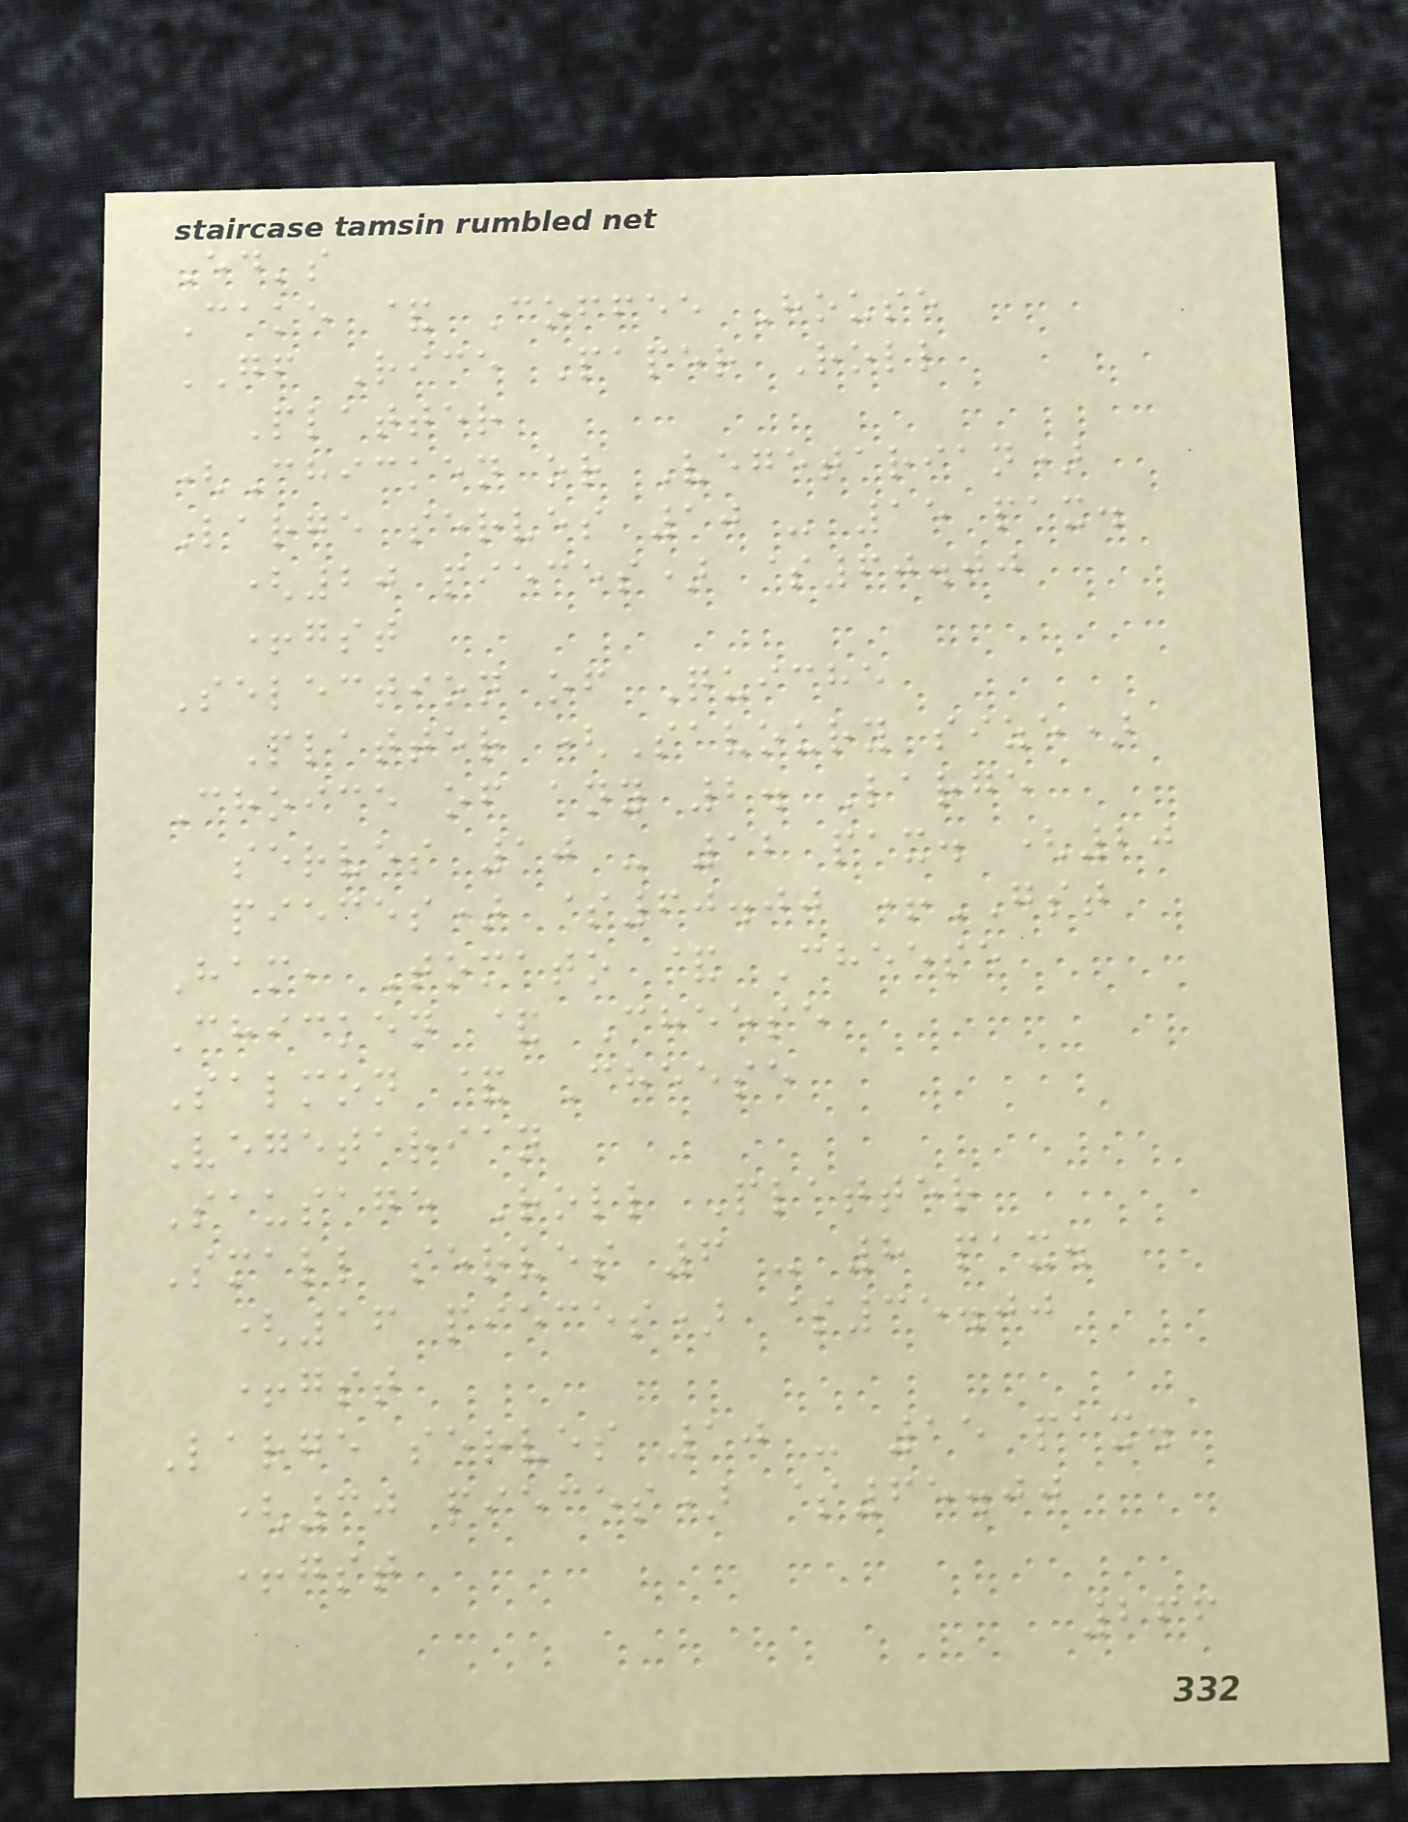Ed's
Cake & Coffee House
GF Rice Paper Roll
Platter
(Chicken or Vegetarian)
Large serves 10 - 15 pax.
(20 pieces) $60.00
+gst
Selection of Quiche
Platter (Savoury size)
Choice of any 2. Large
serves 10 - 12 pax. (20
pieces) $60.00 +GST
Ham, Tomato & Cheese
Chicken & Cheese
Salmon & Cheese
Vegetarian
Sausage Roll Platter
Small serves 6 - 8 pax.
(16 pieces) $35.00
+gst
Large serves 10 - 15 pax.
(30 pieces) $65.00
+gst
266
